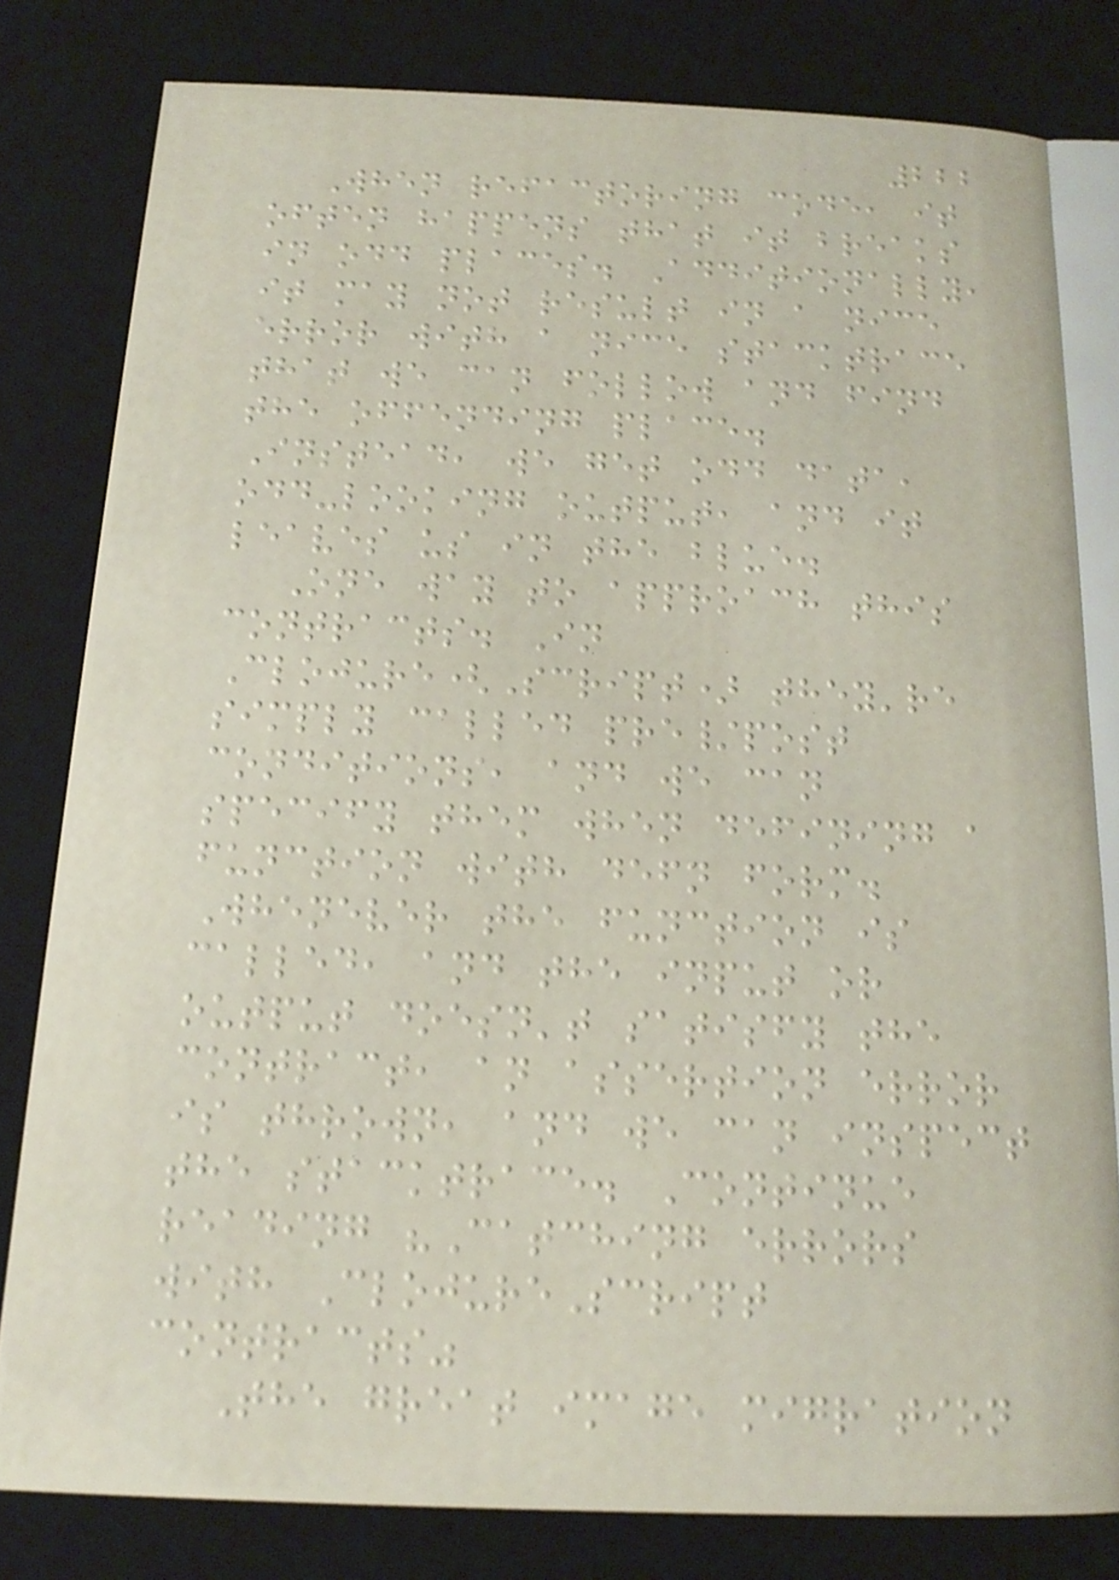222
When refactoring code, it
often happens that it breaks
in odd places. Additionally,
it may not result in a nice
error with a nice stacktrace
that we can follow and find
the offending place.
Instead, we get odd data,
odd-looking output, and it
leaves us in the blue.
One way to approach this
contracts. In
Clojure(Script) they're
simply called pre/post
conditions, and we can
specify them when defining a
function with defn form.
Whenever the function is
called, and the input or
output doesn't satisfy the
contract, an assertion error
is thrown, and we can inspect
the stacktrace. Continue
reading "Catching errors
with ClojureScript
contracts"
The great image migration
